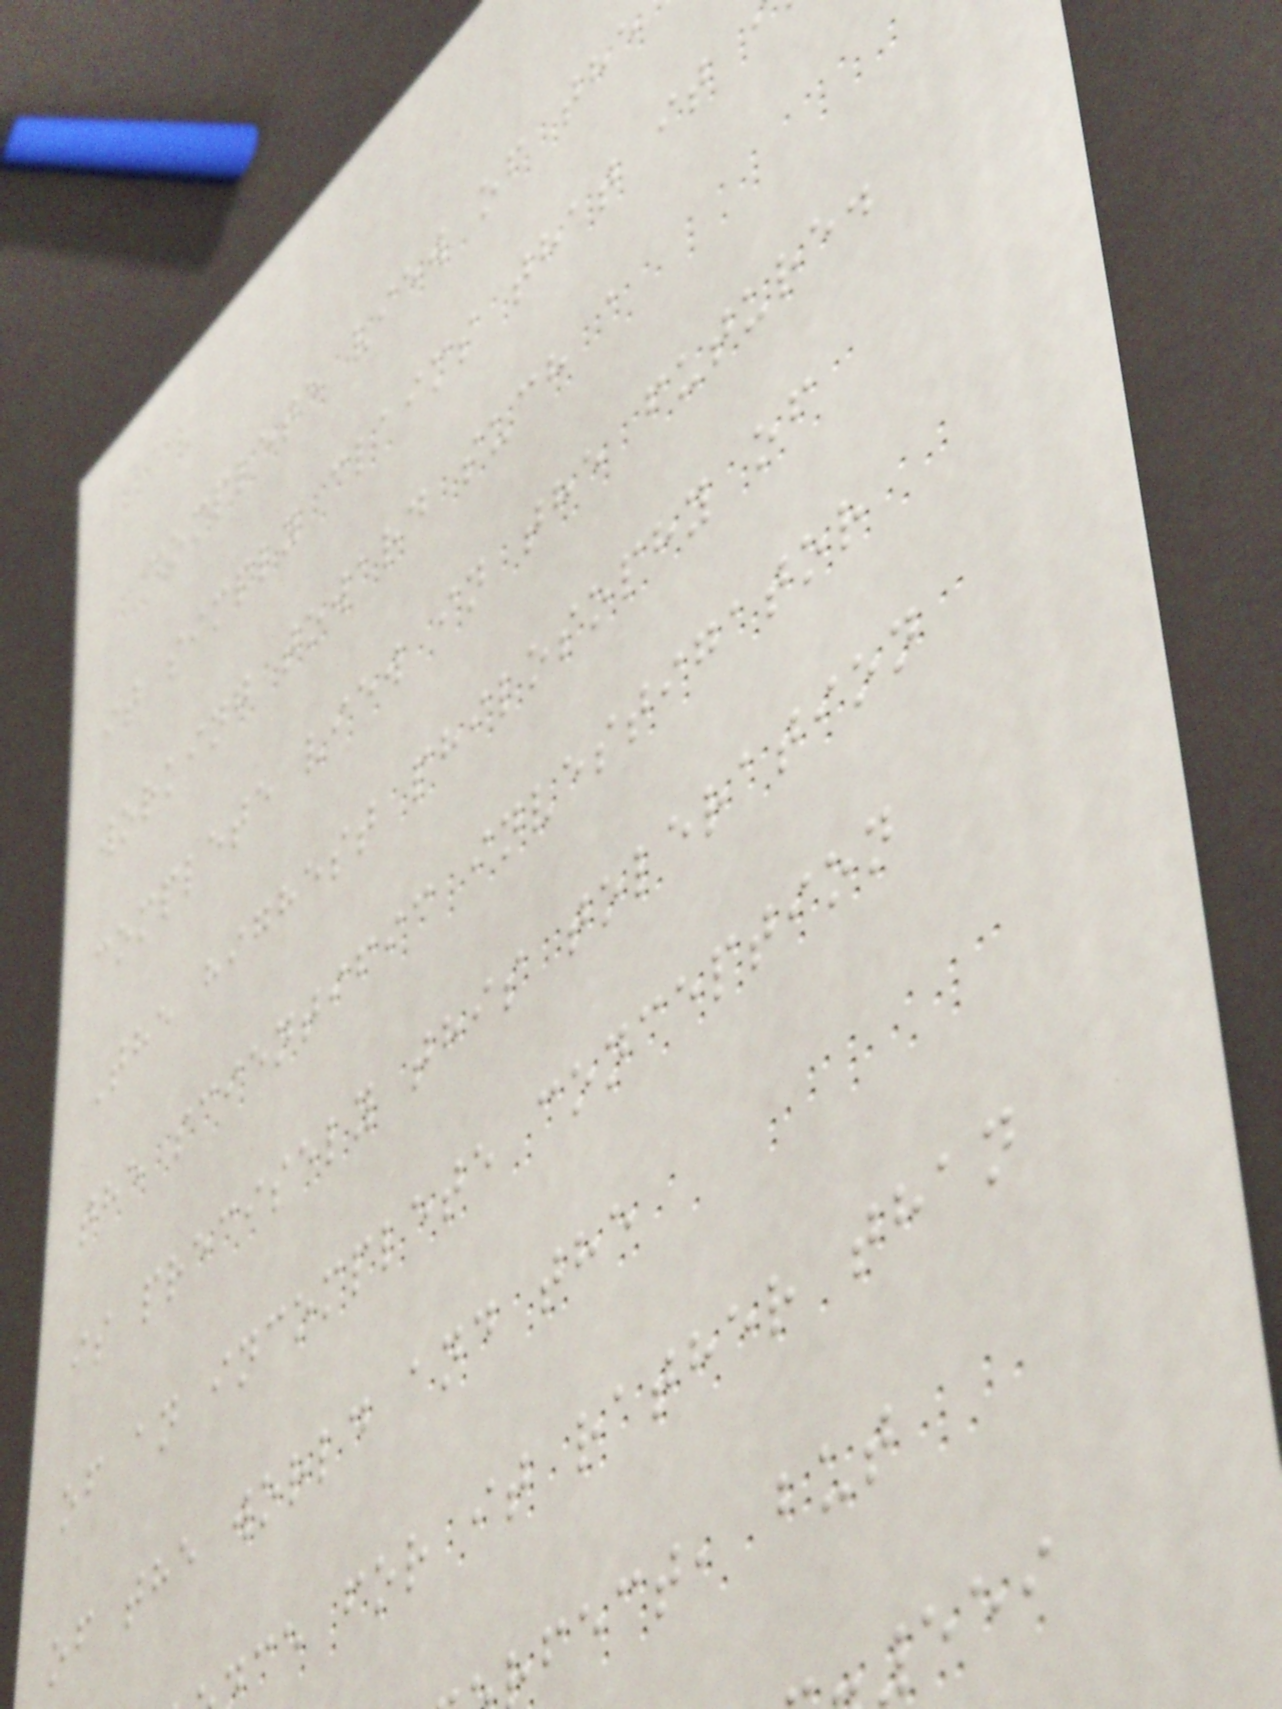complete view of the
it simply claims that it
working toward such a
complete view in the future.
The highest philosophy of
the scientific investigator
is precisely this toleration
of an incomplete conception
of the world and the
ce for it rather than
fect, but
